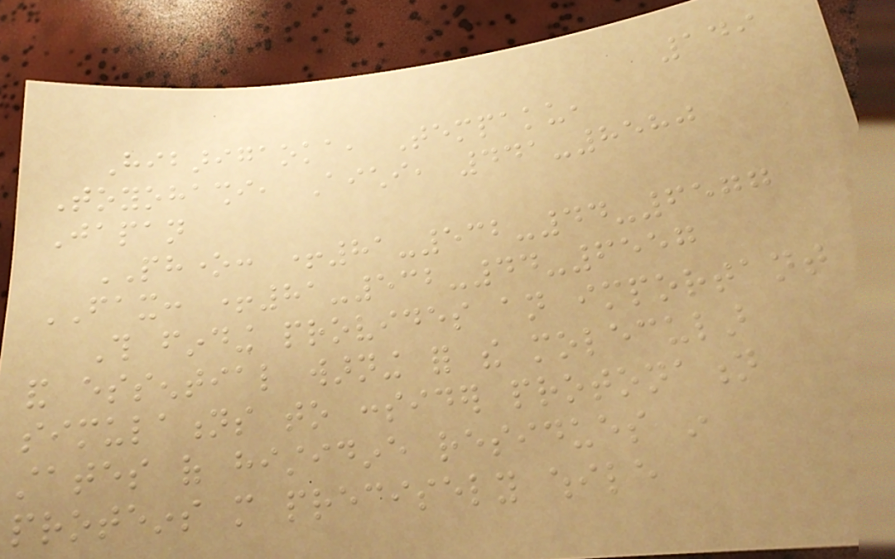149
Hibarigaoka, Tempaku,
Toyohashi, Aichi, 441-8580
Japan
PHONE: +81-532-44-6577
FAX: +81-532-44-6557
This finding provides an important
and essential warning for the molecular
simulations to consider protonation
states of histidine residues in
proteins more precisely while
